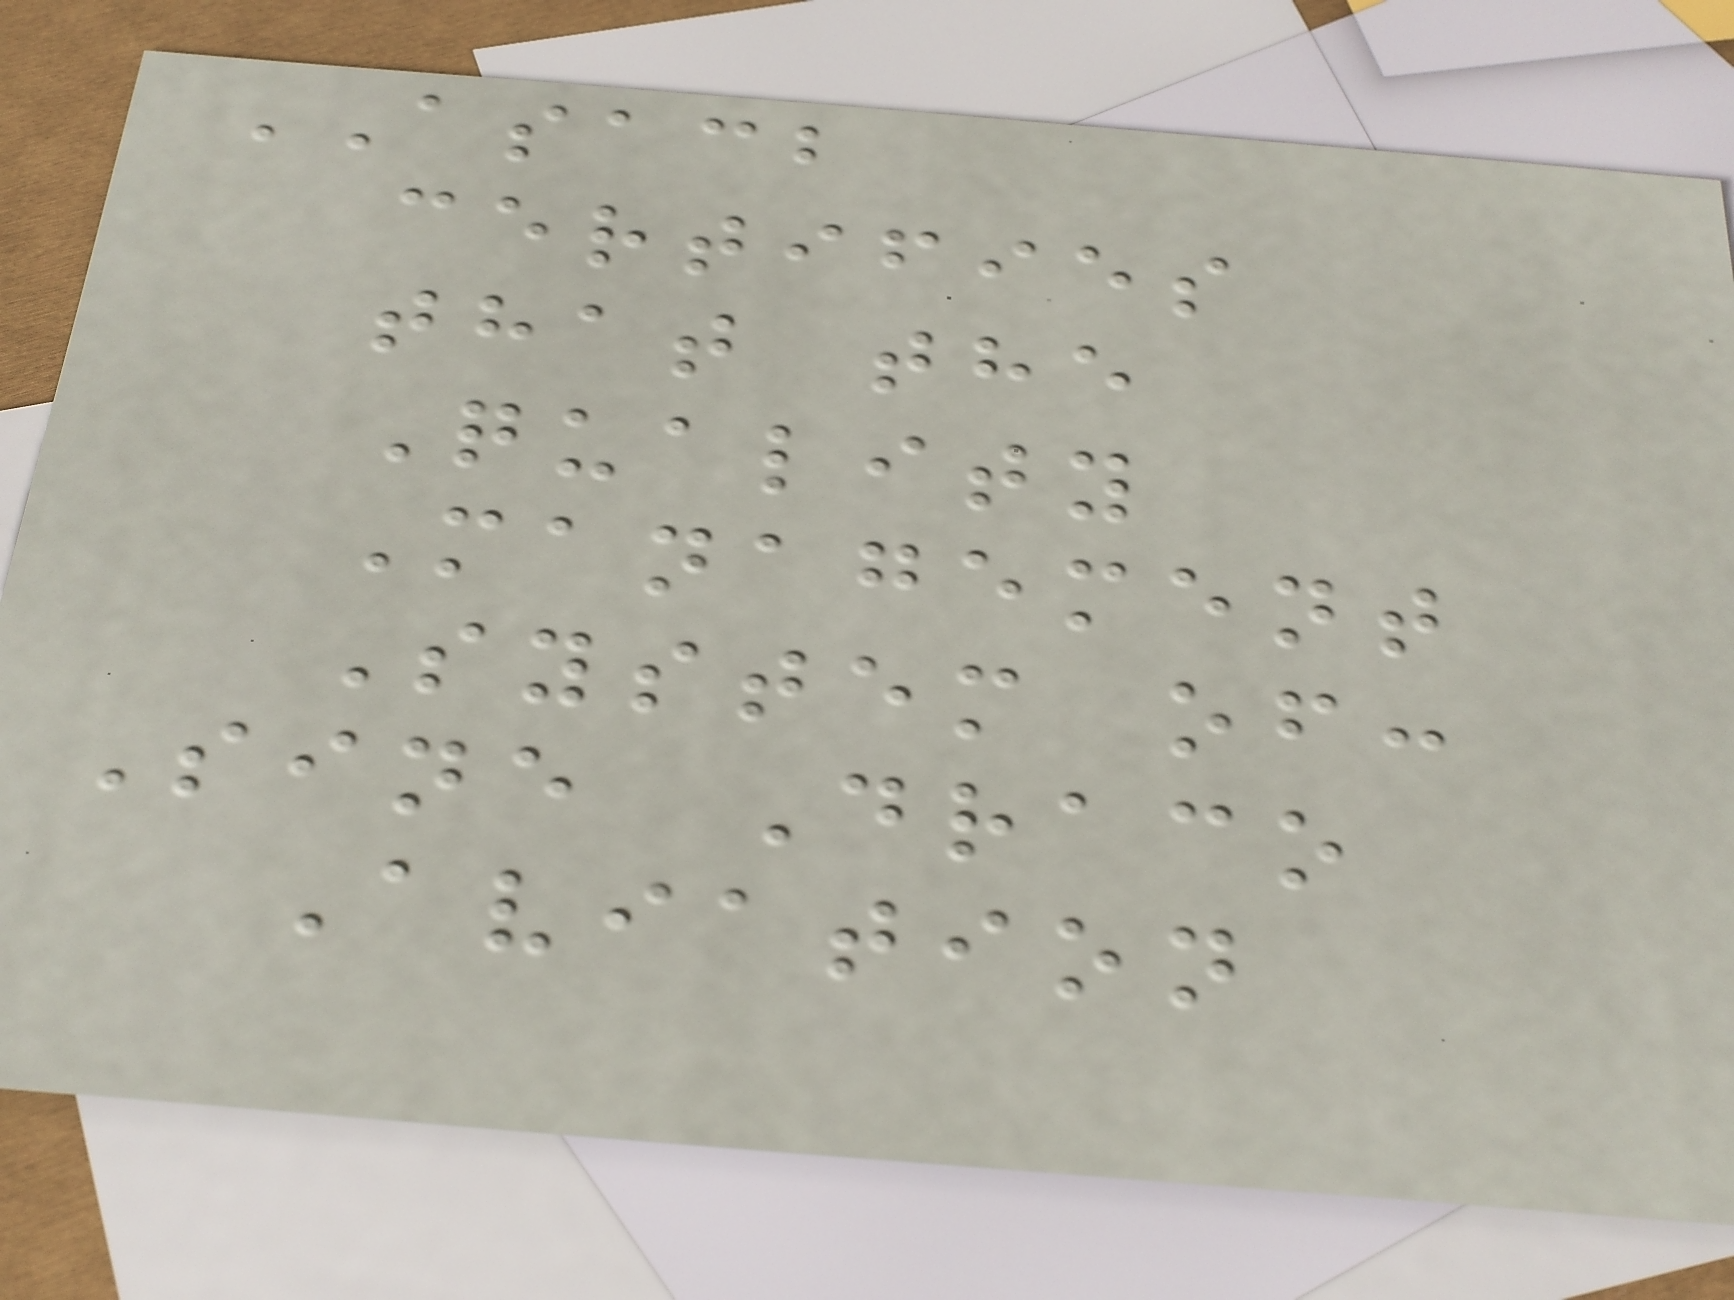ASACB
certifies
that the
Quality
Management
System of:
Sine Draco
Aviation
